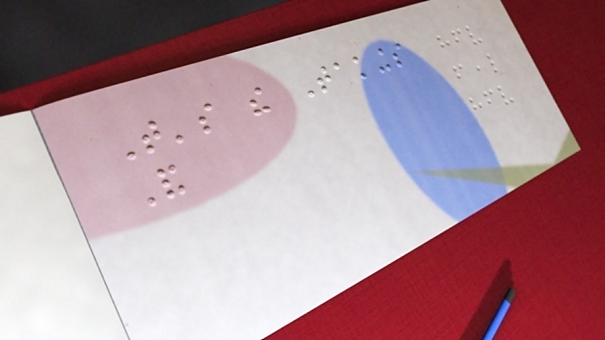That's the Takings
And
